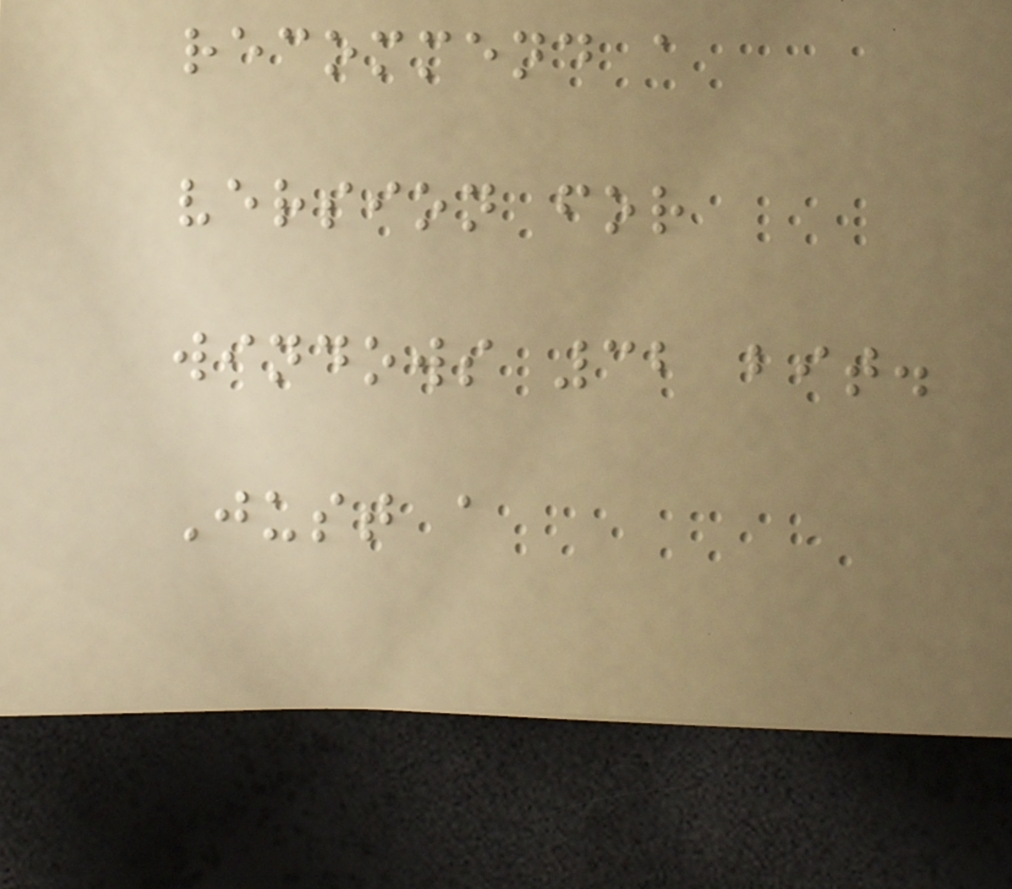recommend a
version for
windows 32 bit.
Just a
